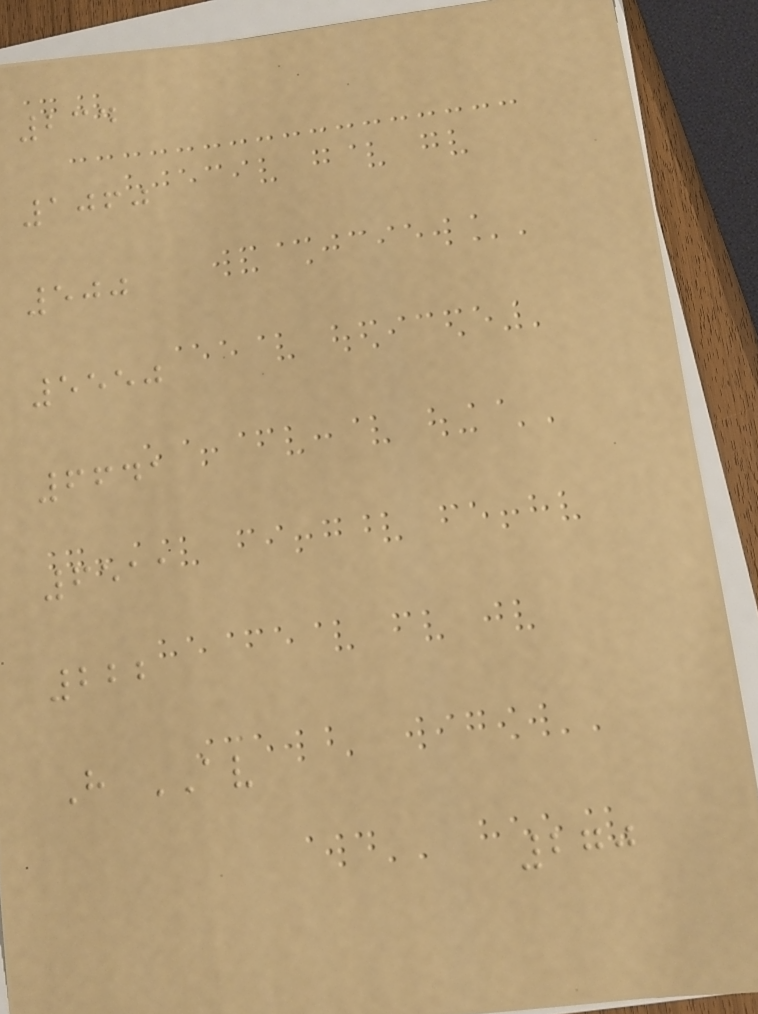234
1060
500
5550
6641
6511
222
H AV
270
